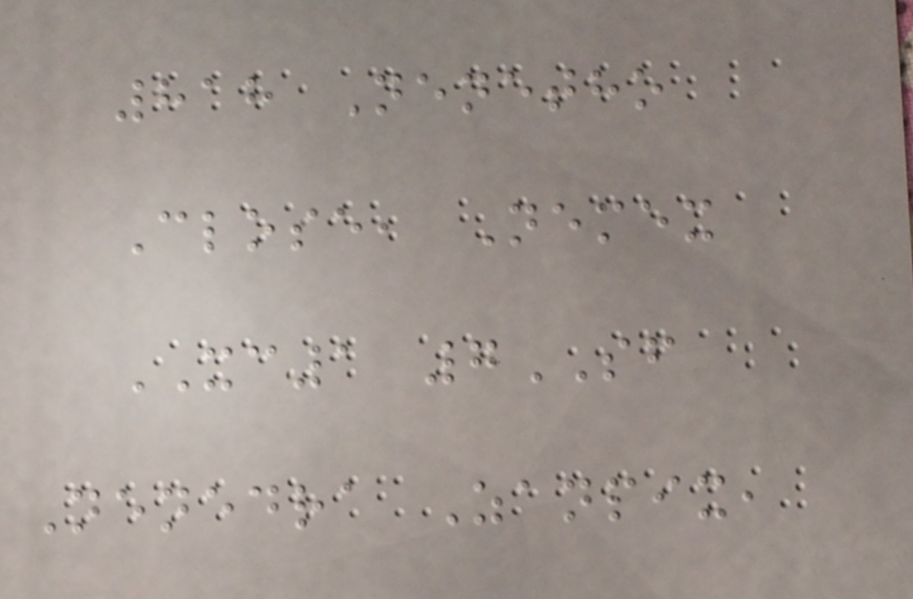818 Nenetho
Close, Nemex
XC1 7SF
Nenedra Zanpix,
